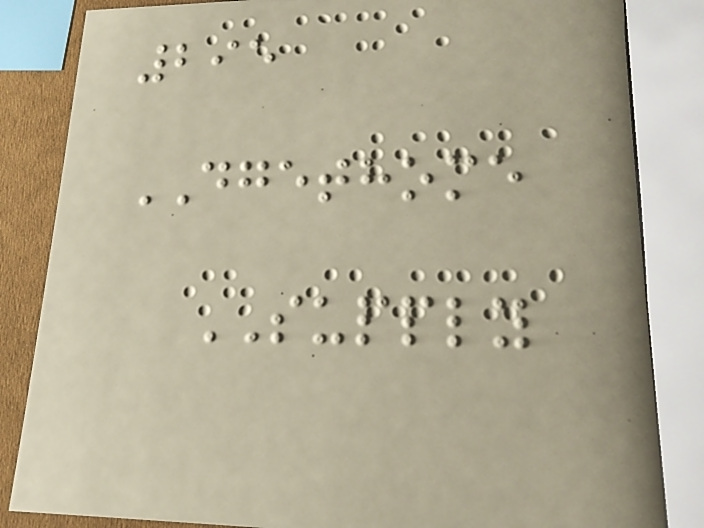295
DGETHOME
SUPPLY
